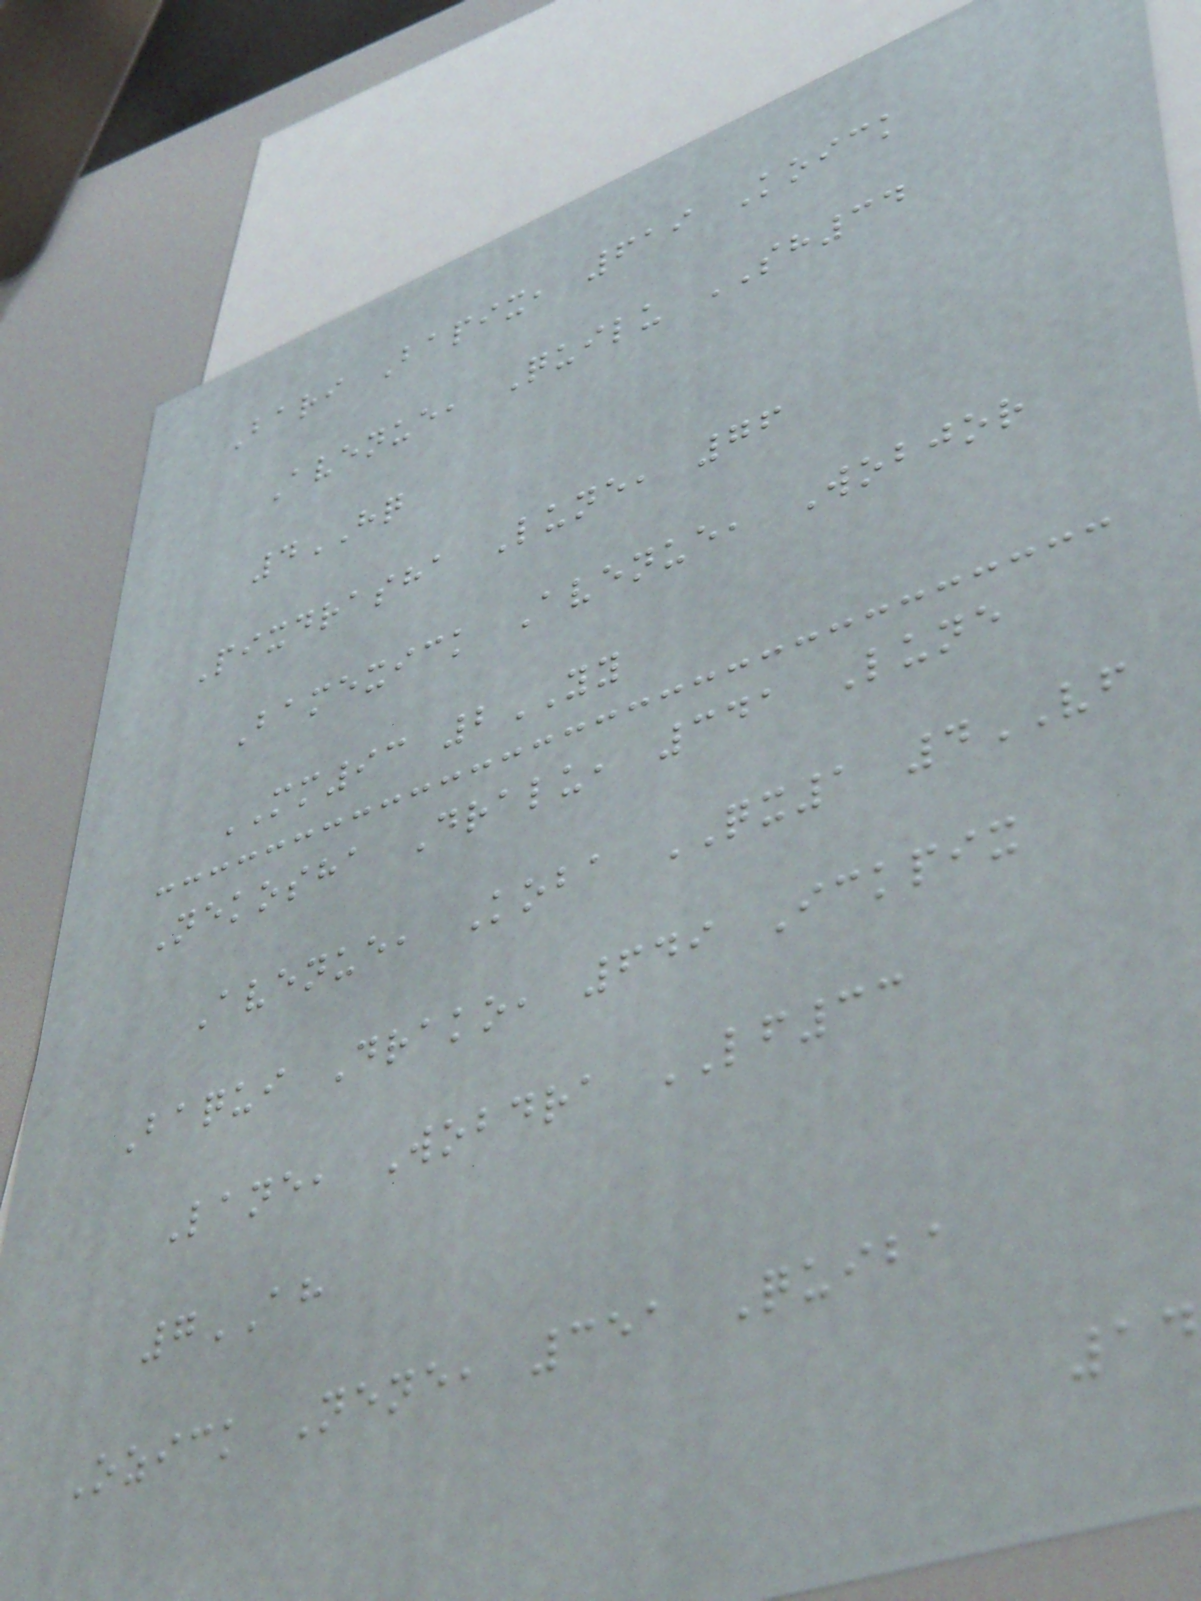Bari Bapix, 619 Koick
Avenue, Quilu SH34
4HQ
Pixdrasha Lune, 76
Bamexick Avenue, Wobjor
MM93 2YY
Nekosha Dralu, 341 Lune
Avenue, Koba QX1 4VF
Baqui Drako, 649 Ickpix
Lane, Wobdra LF33
7AH
Ozick Nene, 351 Quiba
14
